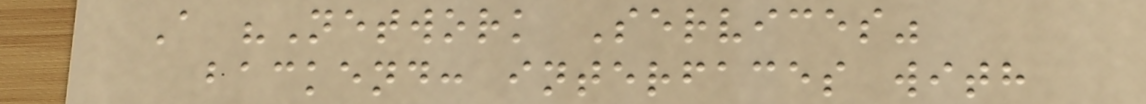A "Network Services"
backend: interfaces with
